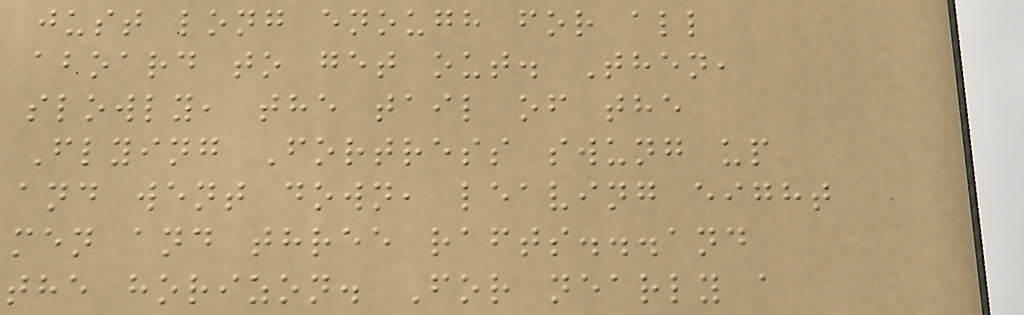just long enough for all
aboard to get out. Then,
slowly, the tail of the
Flying Fortress swung up
and went down, leaving eight
men and three rafts...and
the horizon. For nearly a
